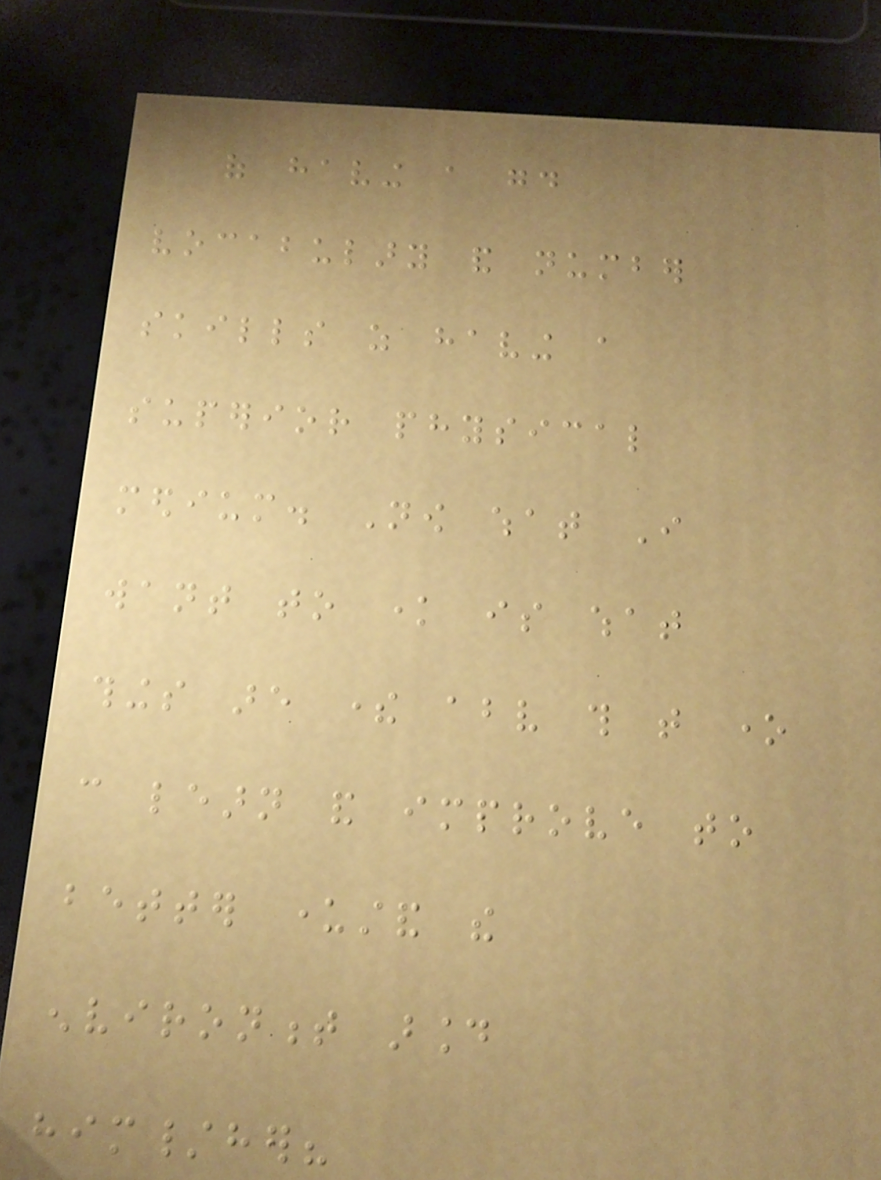of having a good
vocabulary and number
skills as having a
superior physical
medium. Now what I
want to know is what
things are there above this that one
can learn and improve to
better understand the
environment around
him/her?
